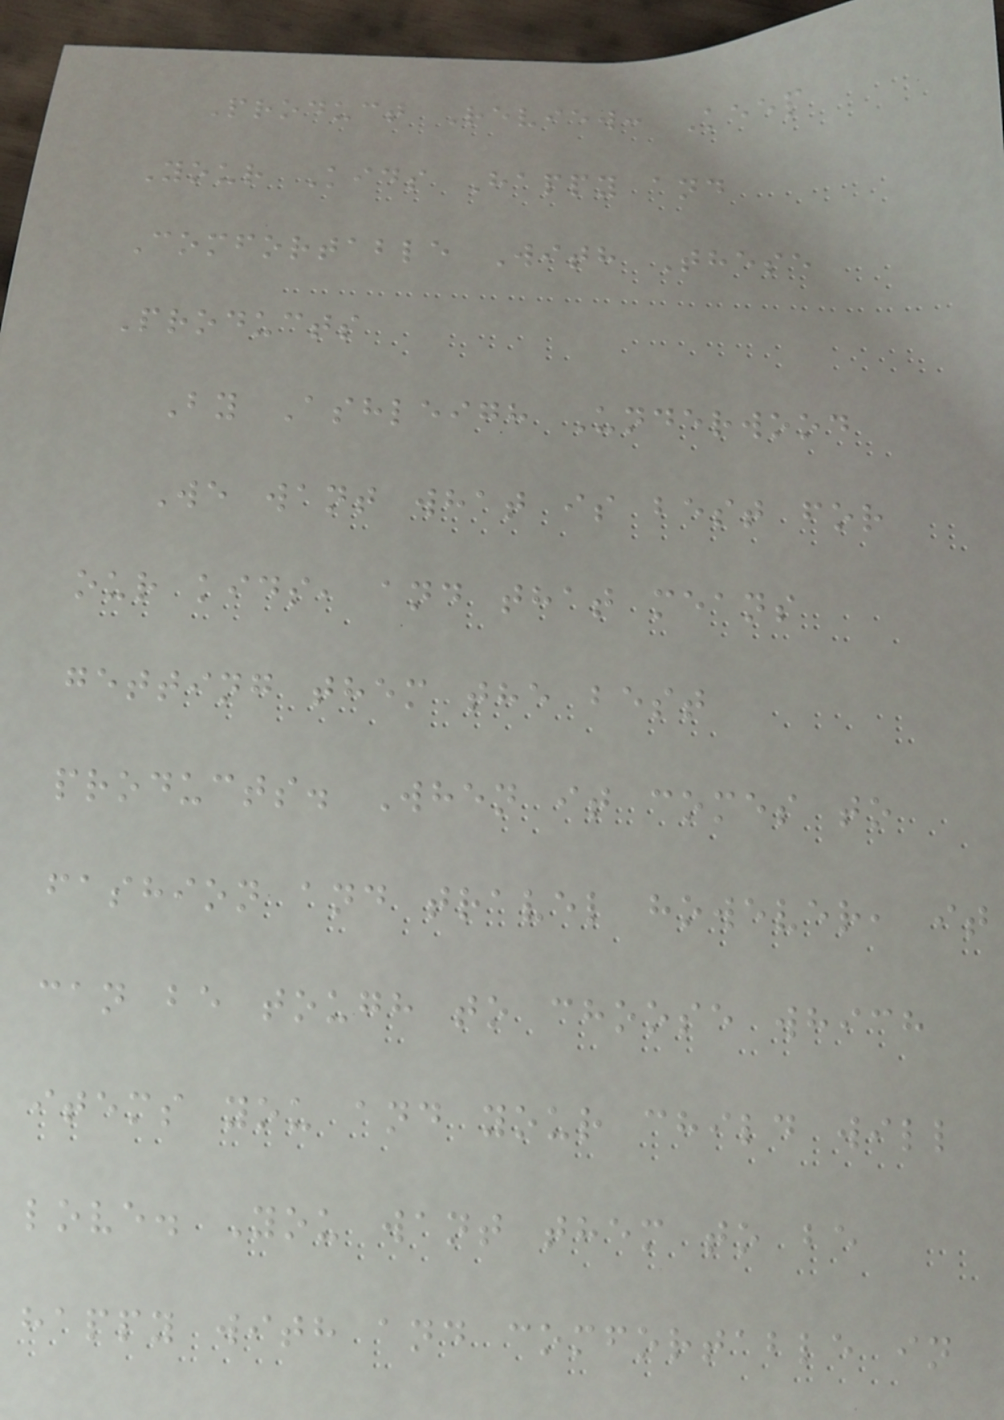Product Review: Keep
Your Kids Happy and
Comfortable With These
Products
By Ashleigh Underwood
We want what is best for
our kids, and that means
getting them the best
products. When it comes to
fashion and travel however, it
can be tough to choose which
items you and your child will
love. You want them to be
happy with and comfortable in
